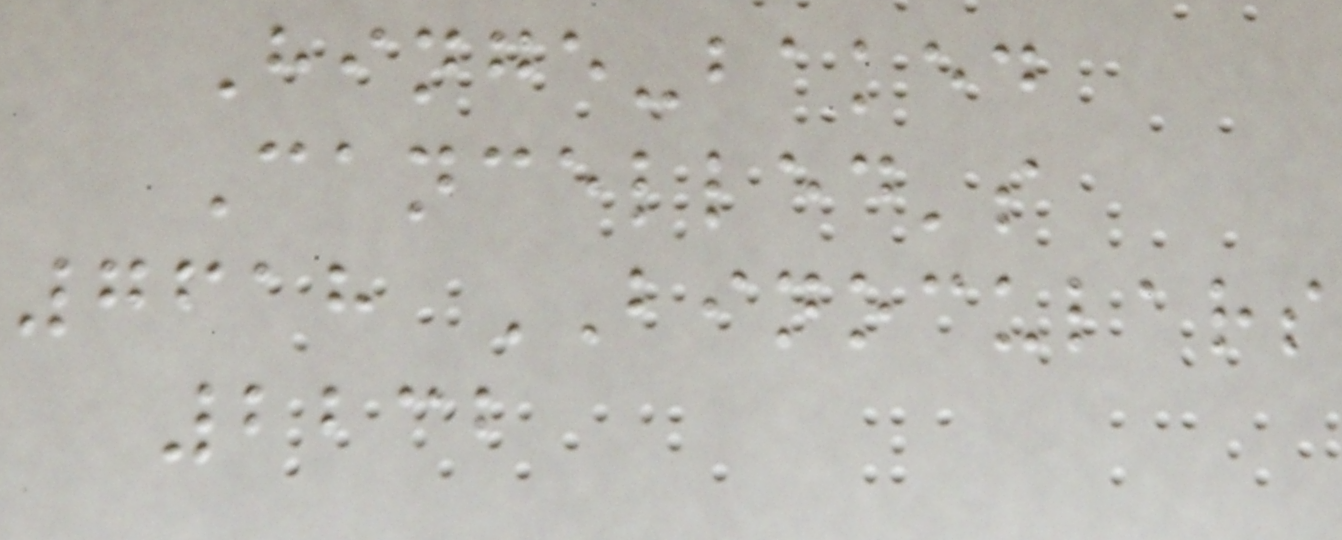Hinge-baked
Cancelled's
7618 BINOCULARS
2232
